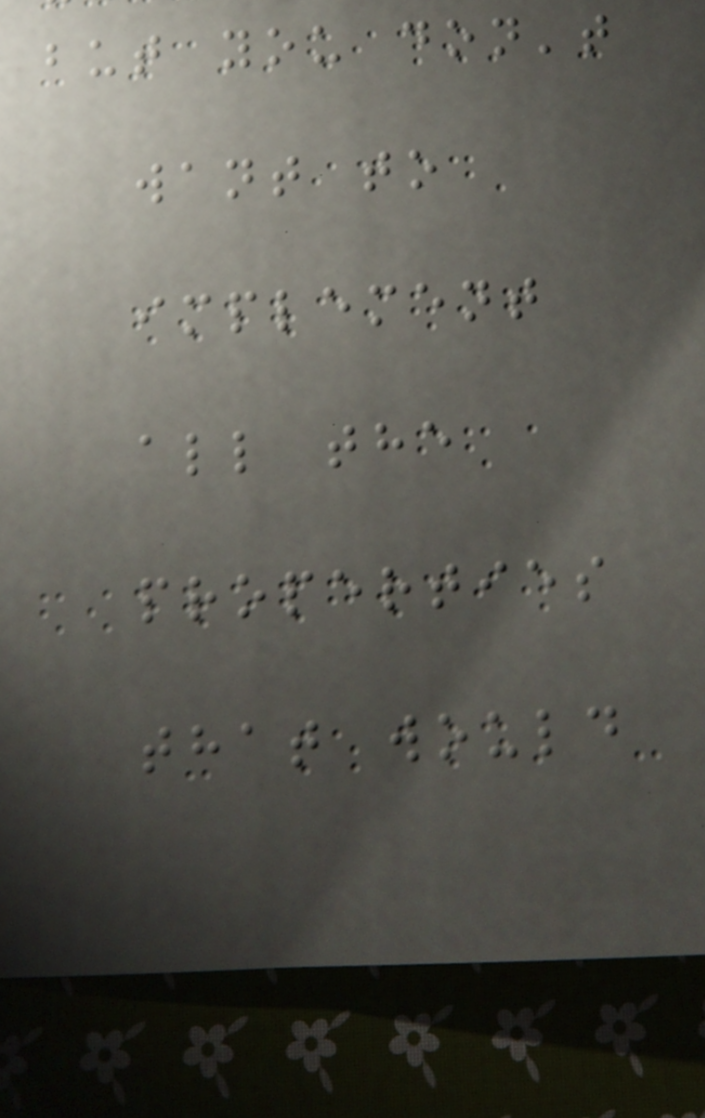but you don't
want to
implement
all the
properties
that would
